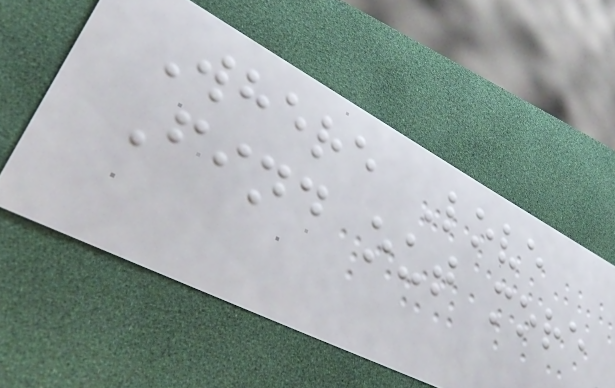Where Love
Find out more
